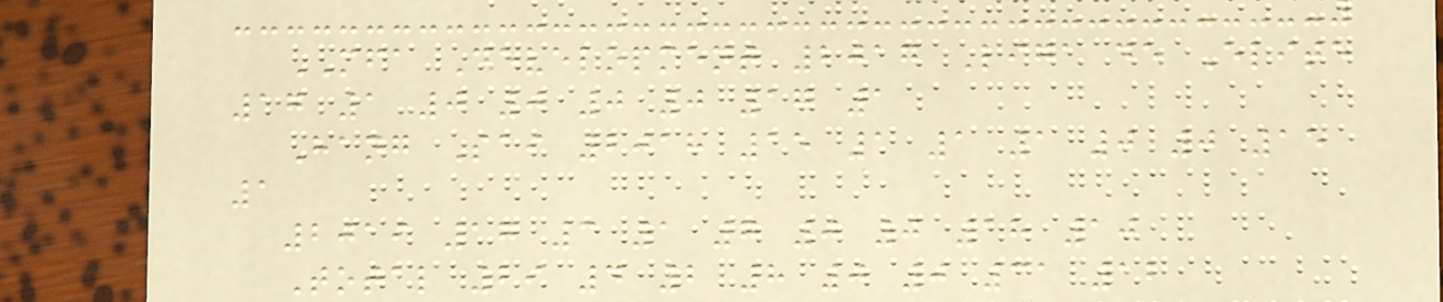MFA Development 2017 Liga de Elite
17 1 0 0 0 0 17 1
Hang Sai 2018 15 1 1 1 0 0 15
1
2019 17 3 1 7 0 0 18 10
Total 29 4 2 8 0 0 31 12
